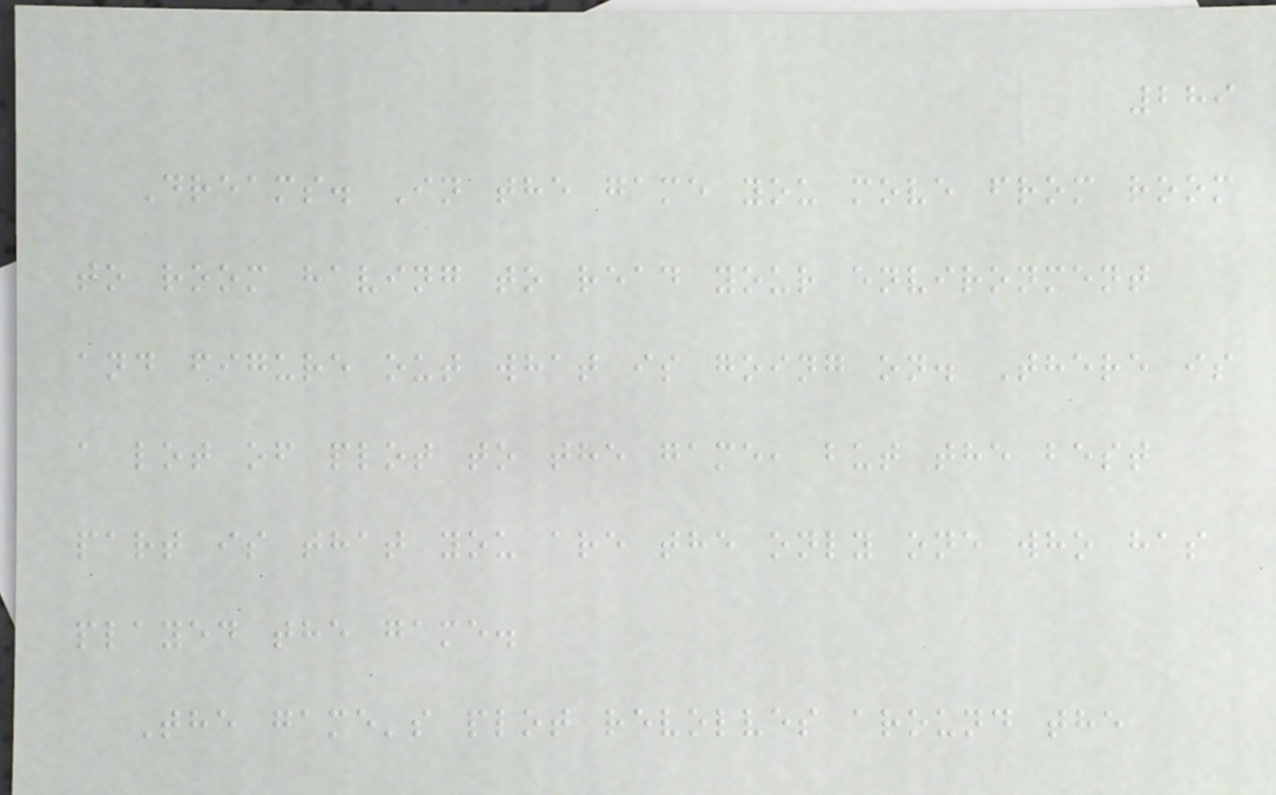289
Dreams. In the game you move from room
to room having to read your environment
and figure out what is going on. There is
a lot of plot to the game, but the best
part is that you are the only one who has
played the game.
The game's plot revolves around the
